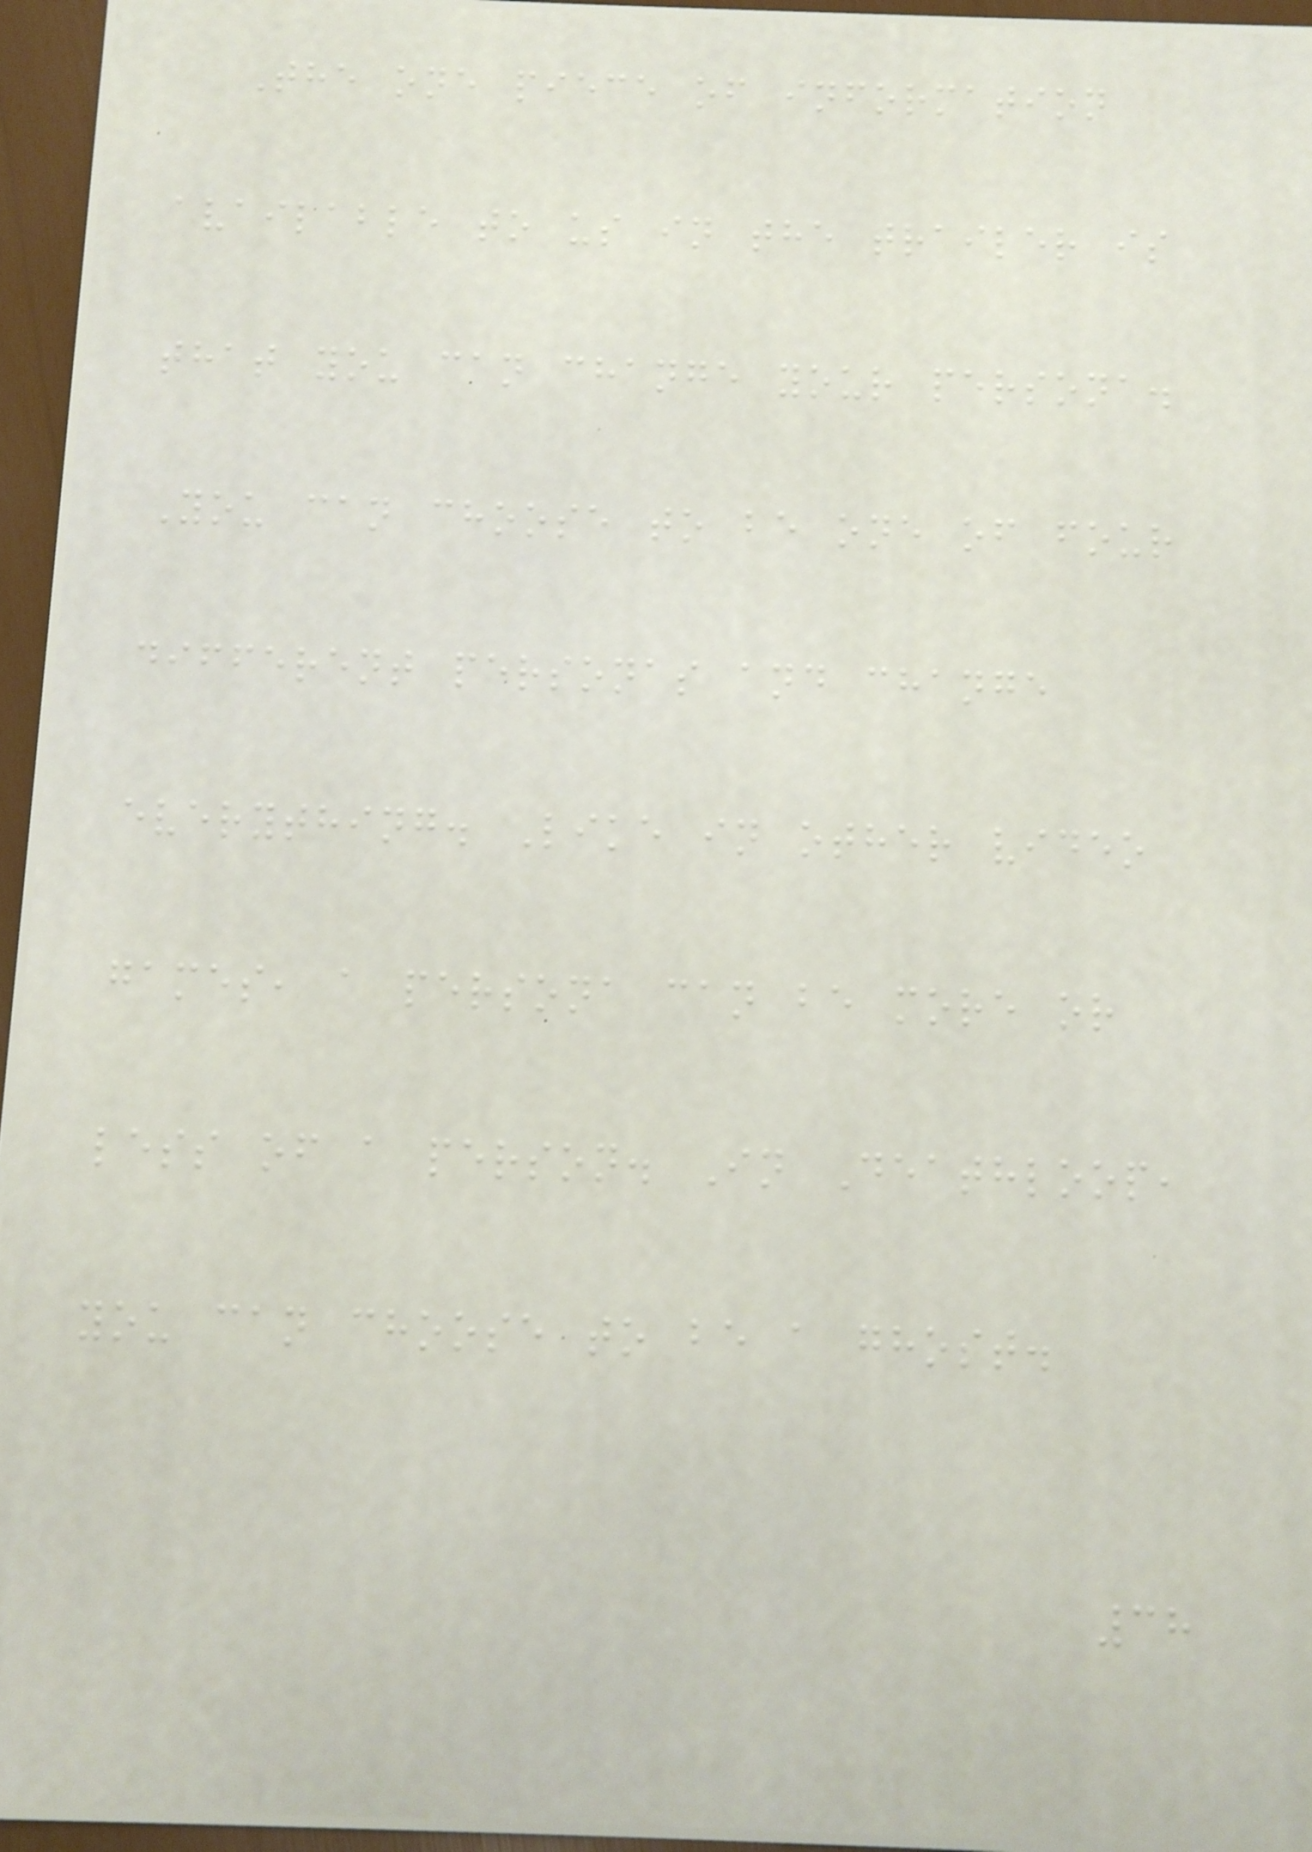The one piece of information
available to us in the trailer is
that you can change your persona.
You can choose to be one of four
different personas and change
everything. Like in other video
games, a persona can be more or
less of a person. In Deathloop,
you can choose to be a ghost.
38
